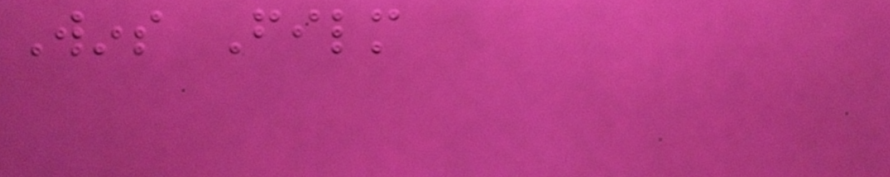Wins Film
